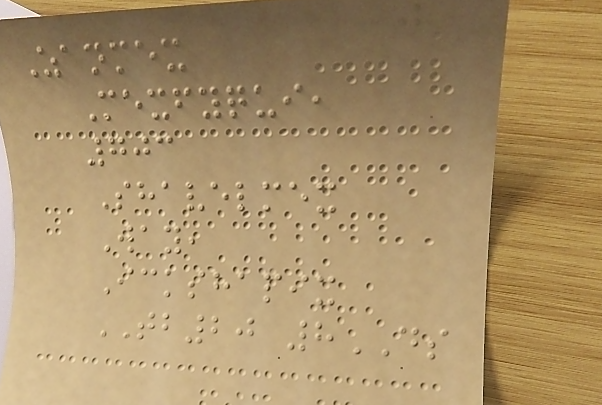Zanmex
Mexfyqui,
703
Shavelmex
Way,
Ickshapix
TB20 8DS
